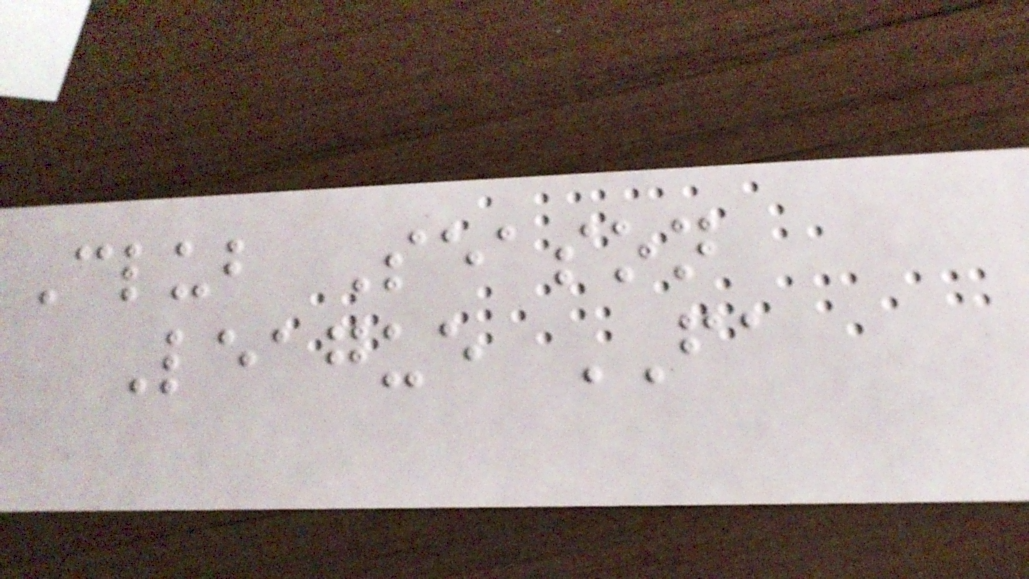Club Season
League FA
